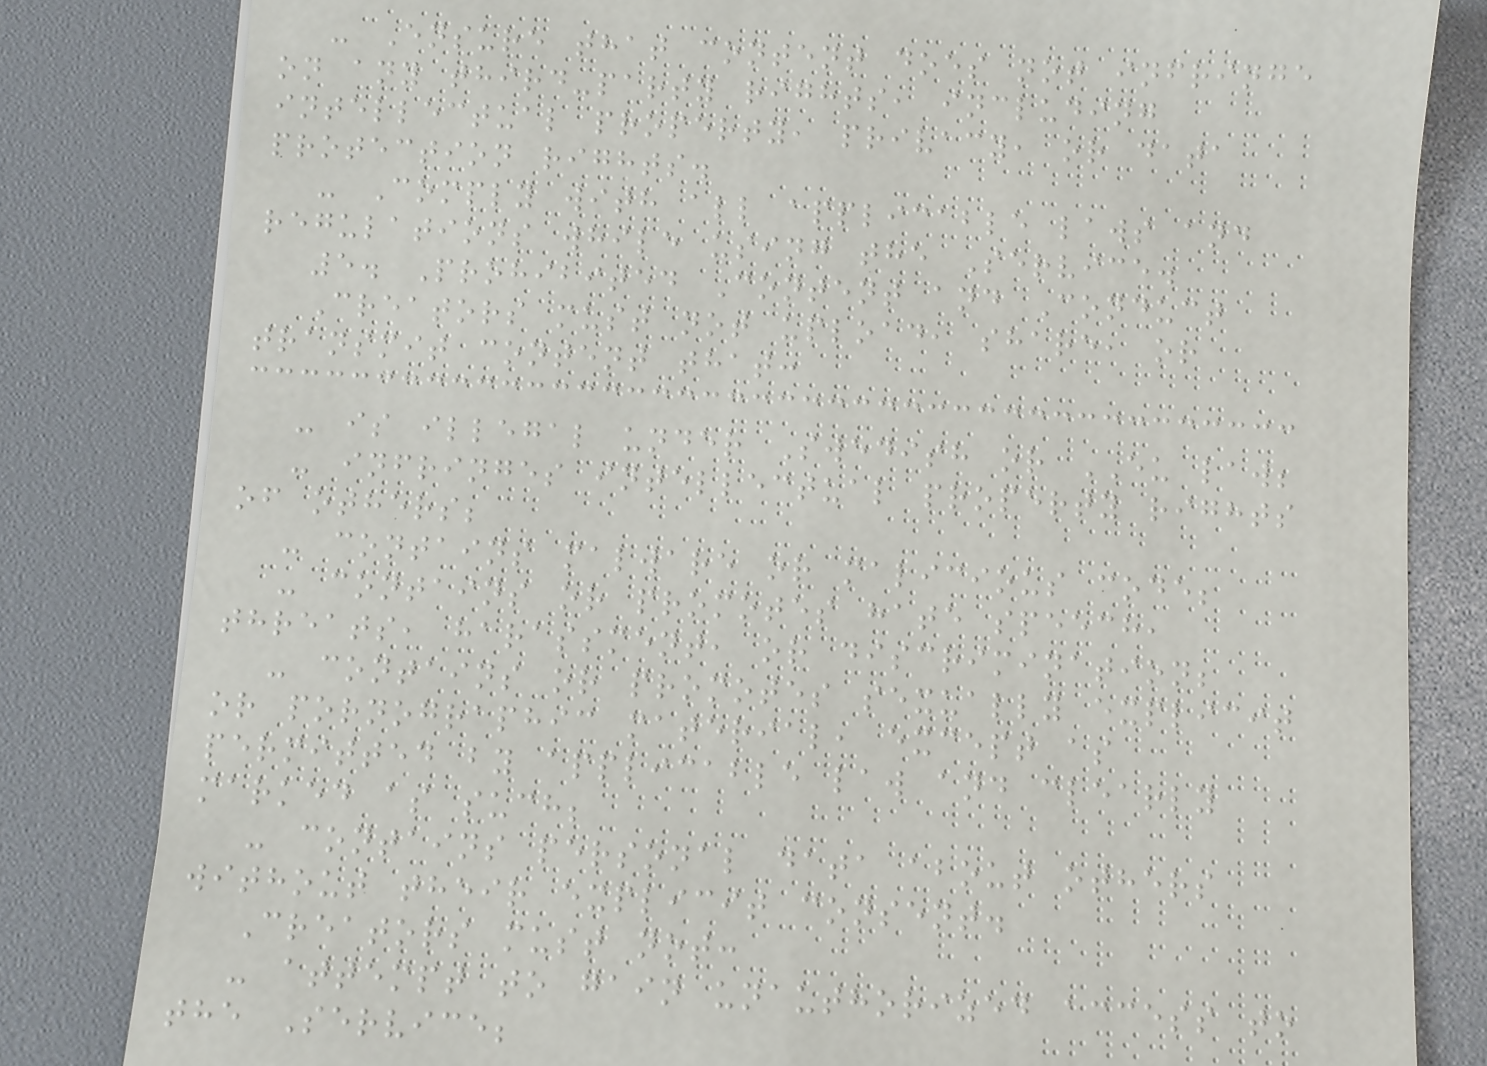- Ensure that content does not infringe
on any third-party rights, including
intellectual property, privacy, or data
protection rights.
- Comply with all applicable laws and
regulations while using the Service.
5. Prohibited Content and Conduct
Creators must not upload, share, or
transmit content that:
- is illegal under Swedish or EU law;
- infringes intellectual property rights
of others;
- contains malware or malicious code;
- contains or promotes hate speech,
threats, harassment, or discrimination;
- contains or promotes sexually explicit
or pornographic material, except as
permitted by applicable law and clearly
marked as such;
- contains personal data about others
without their explicit consent.
Creators must not:
- attempt to gain unauthorized access to
the Service;
